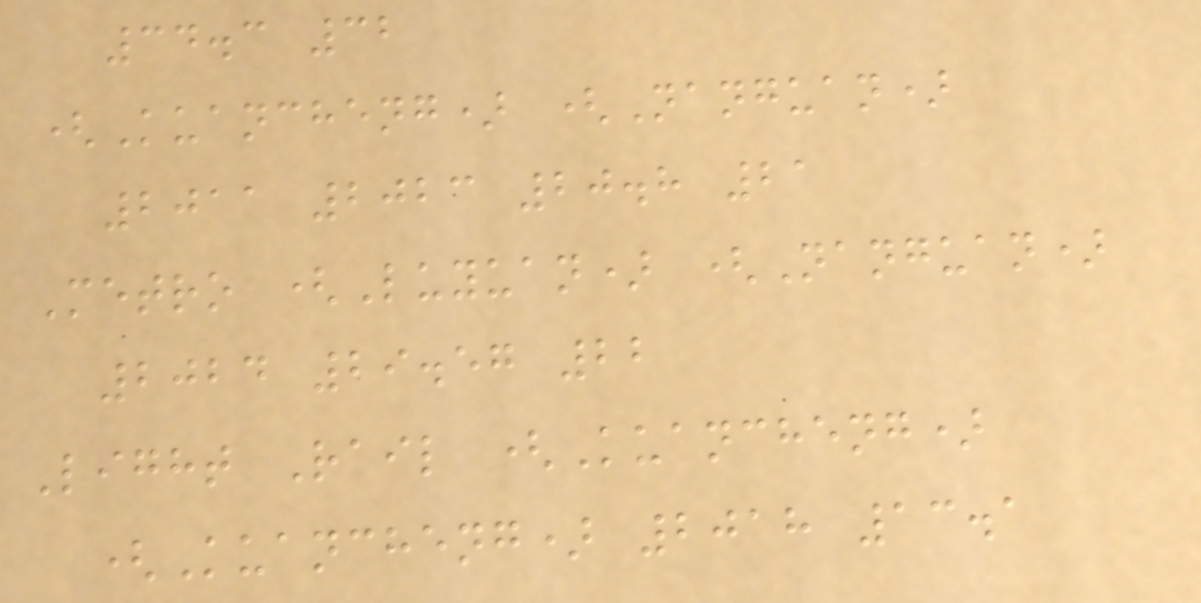34.3 32
(Kuancheng) (Nanguan)
2011 2023 20.8 21
Metro (Luyuan) (Nanguan)
2024 29.57 22
Light Rail (Kuancheng)
(Kuancheng) 2018 13.1
